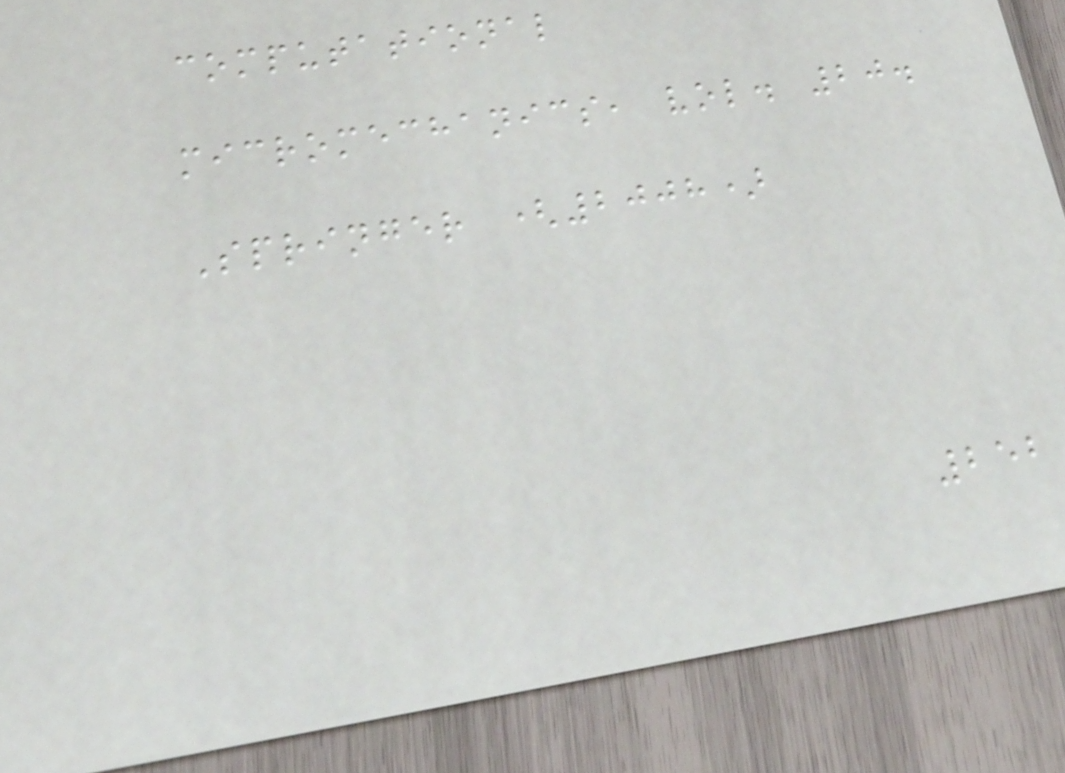computational
micromechanics, vol. 20.
Springer (2008)
252
